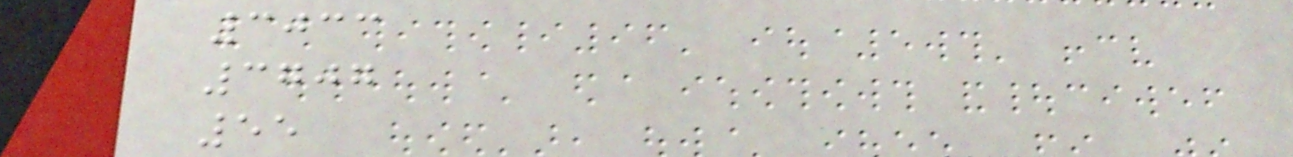3033
3707
55
